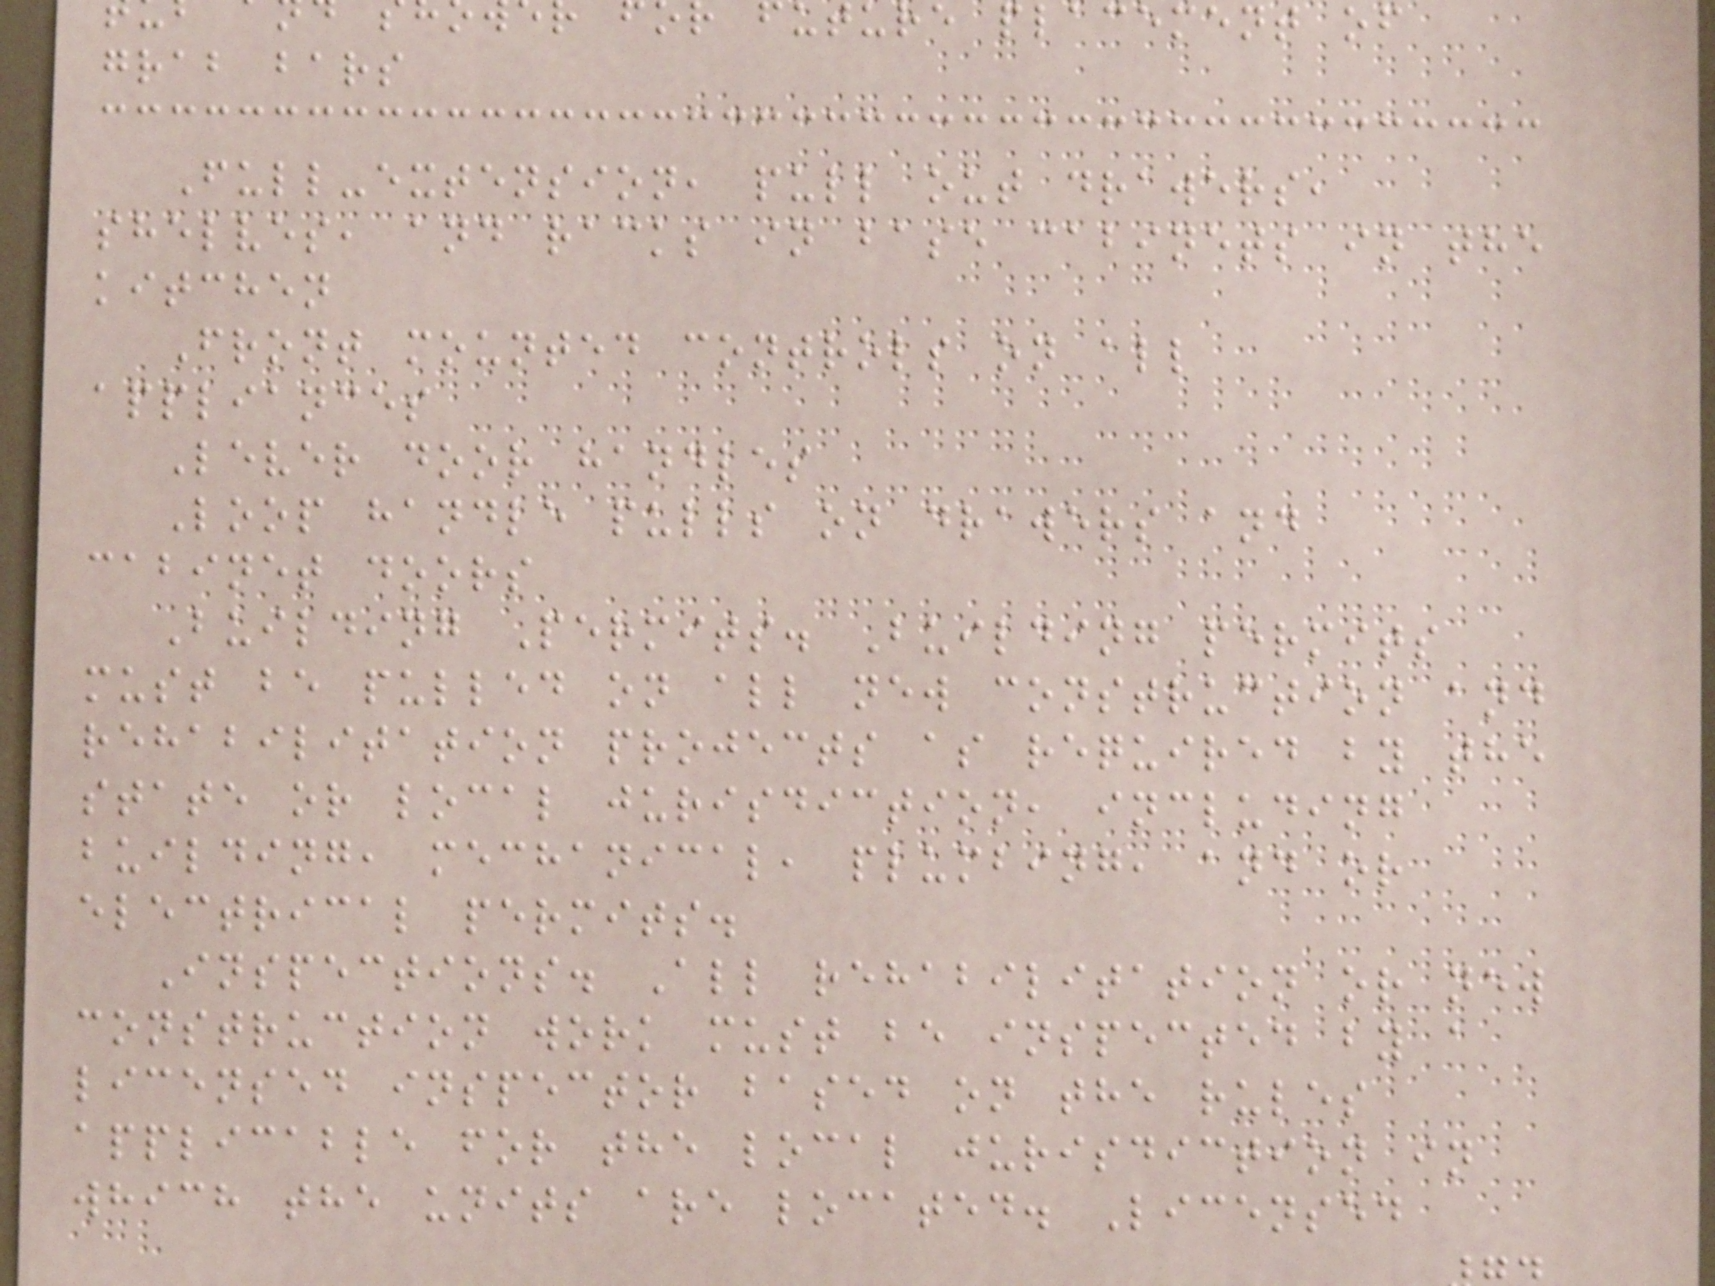uture placement of
grab bars
Full-extension, pull out drawers,
shelves, and racks in base cabinets in the
kitchen
Front mounted controls on all
appliances
Lever door handles
Loop handle pulls on drawers and
cabinet doors
Building Permits. Building permits
must be pulled on all new construction and
rehabilitation projects as required by the
state or local jurisdiction, including
building, mechanical, plumbing, and or
electrical permits.
Inspections. All rehabilitation or new
construction work must be inspected by a
licensed inspector based on the rules
applicable for the local jurisdiction in
which the units are located. Licensed
